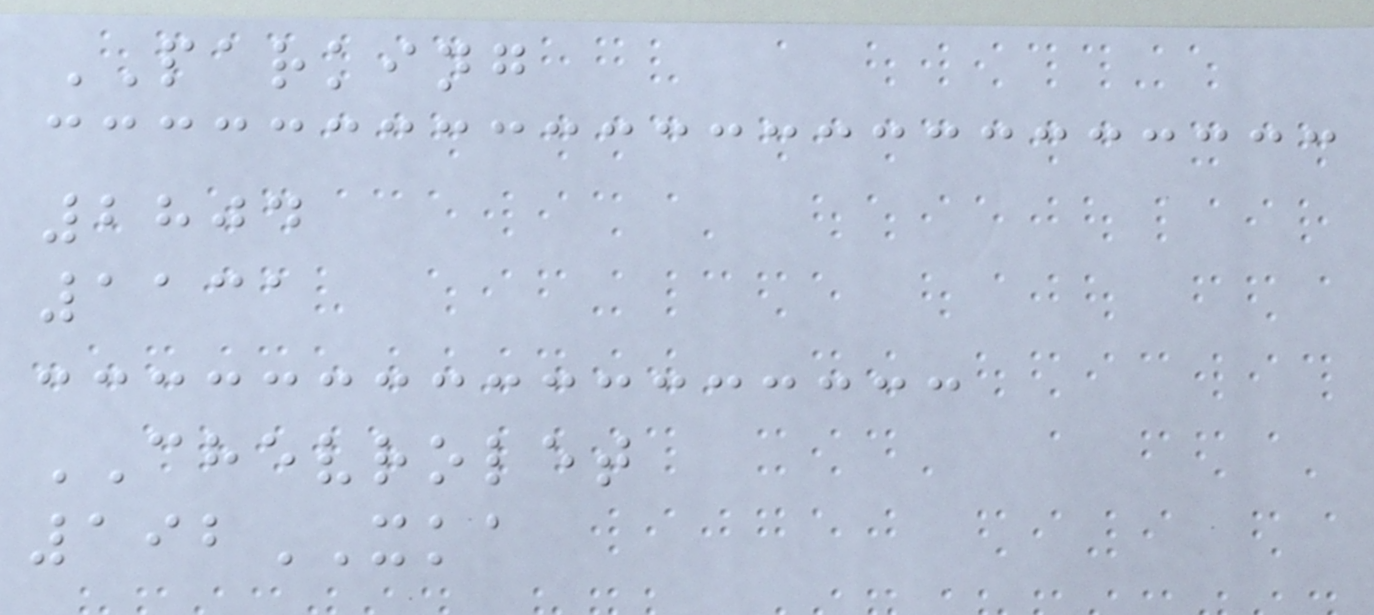PARKING
2804
1131
CHEVROLET
192XKA
